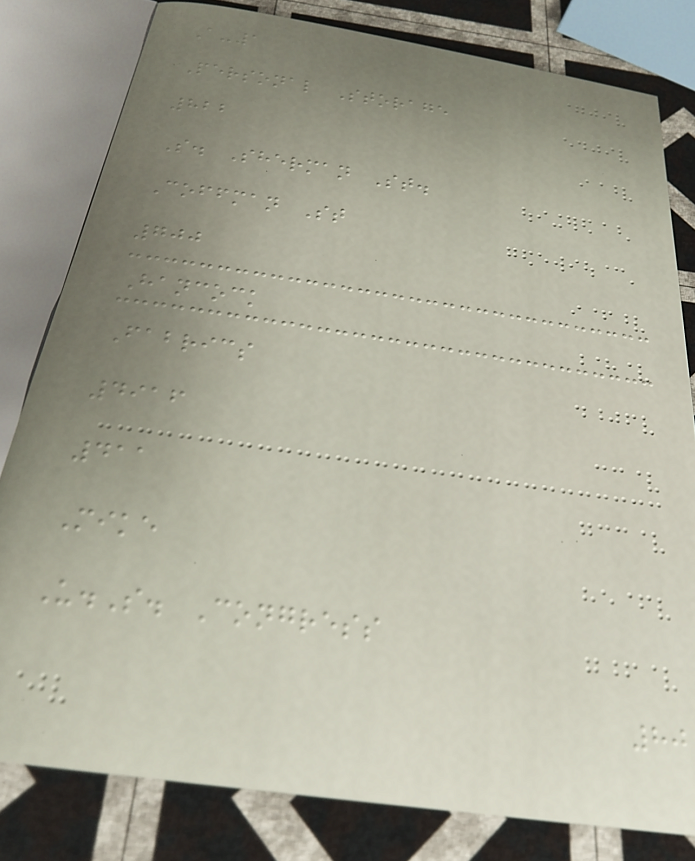A-1
Personal Storage
822
S. Sherman St.
Coffman St
700
Hancock
Fabrics
4916
411
Mike
U.S. Congress
80
